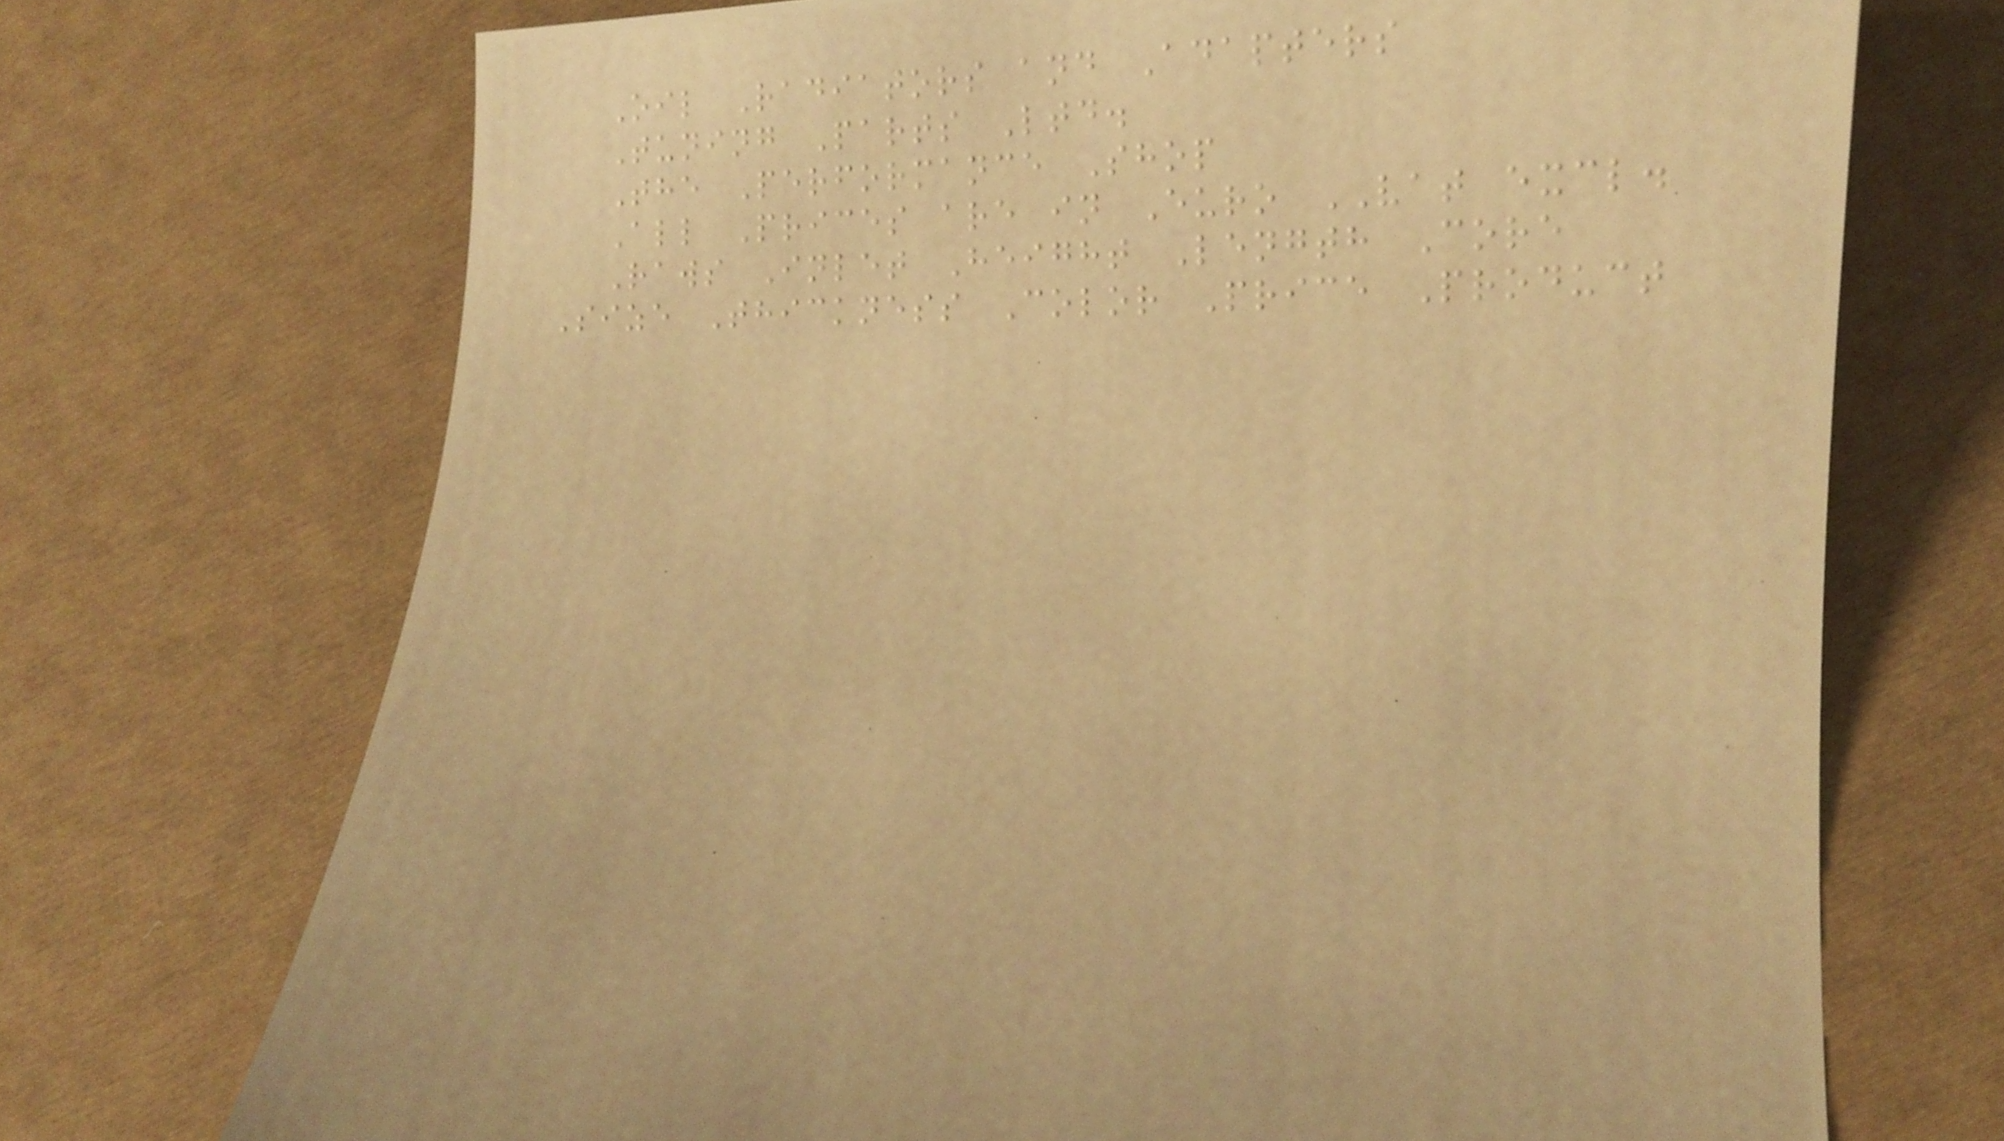Oil Radiators and Adapters
Tuning Parts Ltd.
The Performance Shop
All Prices are in Euro VAT excl.
Raws Inlet Height Length Core
Size Thickness Color Price Product
